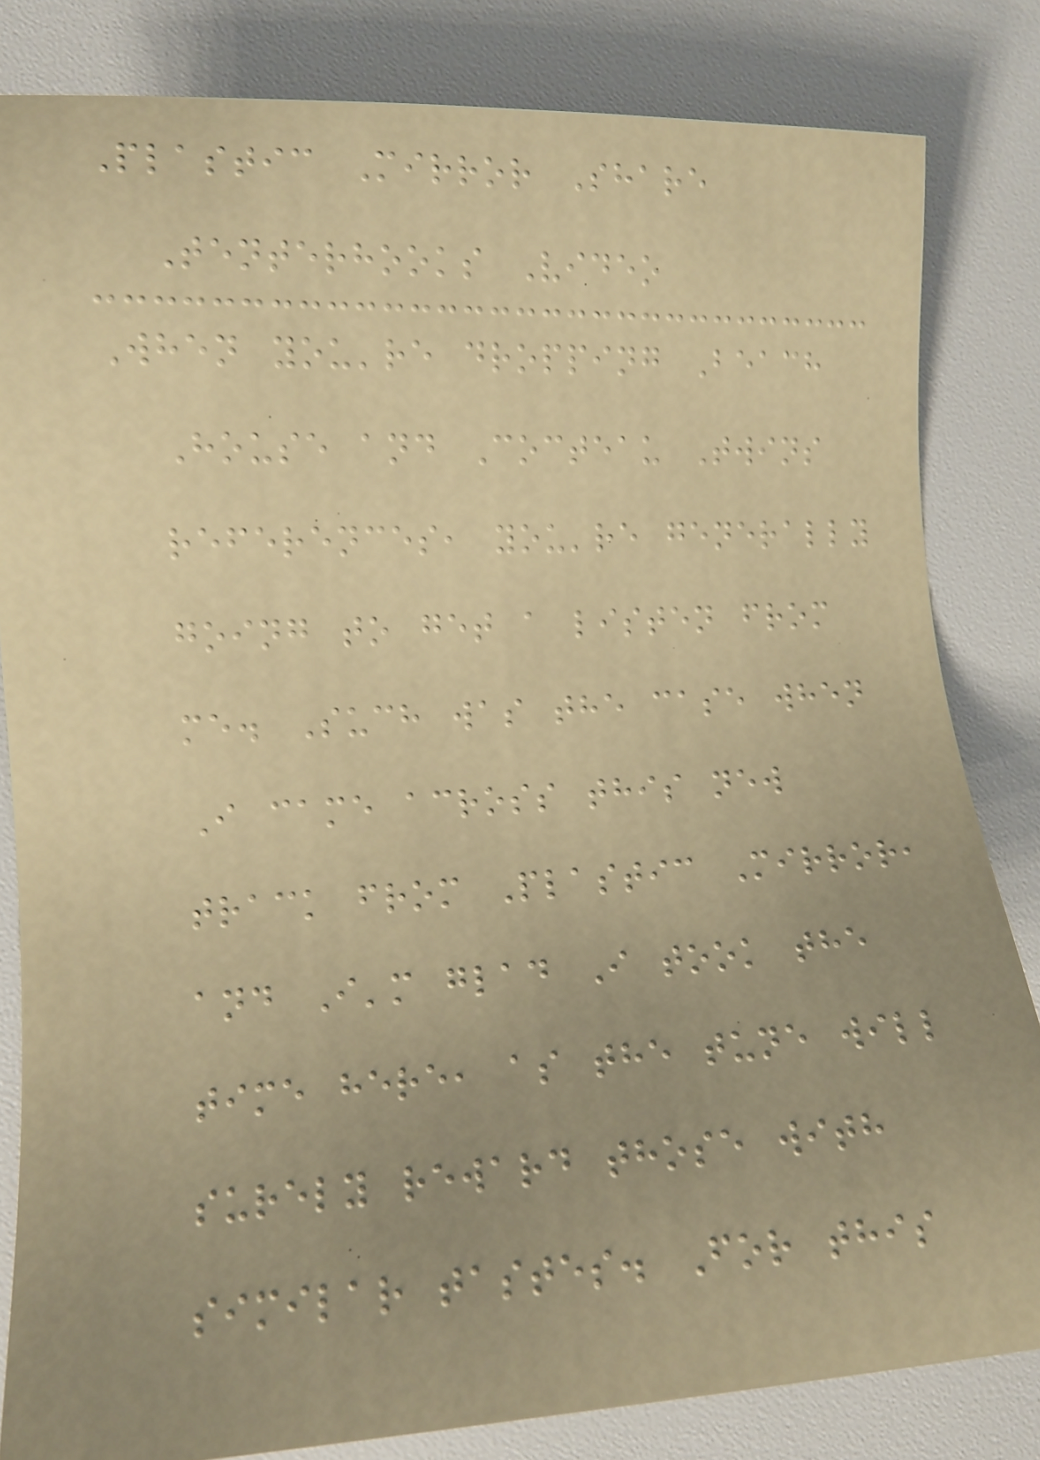Plastic Mirror Share
Tenterhooks Video
When you're dropping Beach
House and Cocteau Twins
references, you're generally
going to get a listen from
me. Such was the case when
I came across this new
track from Plastic Mirror,
and I'm glad I took the
time here, as the tune will
surely reward those with
similar tastes. For this
